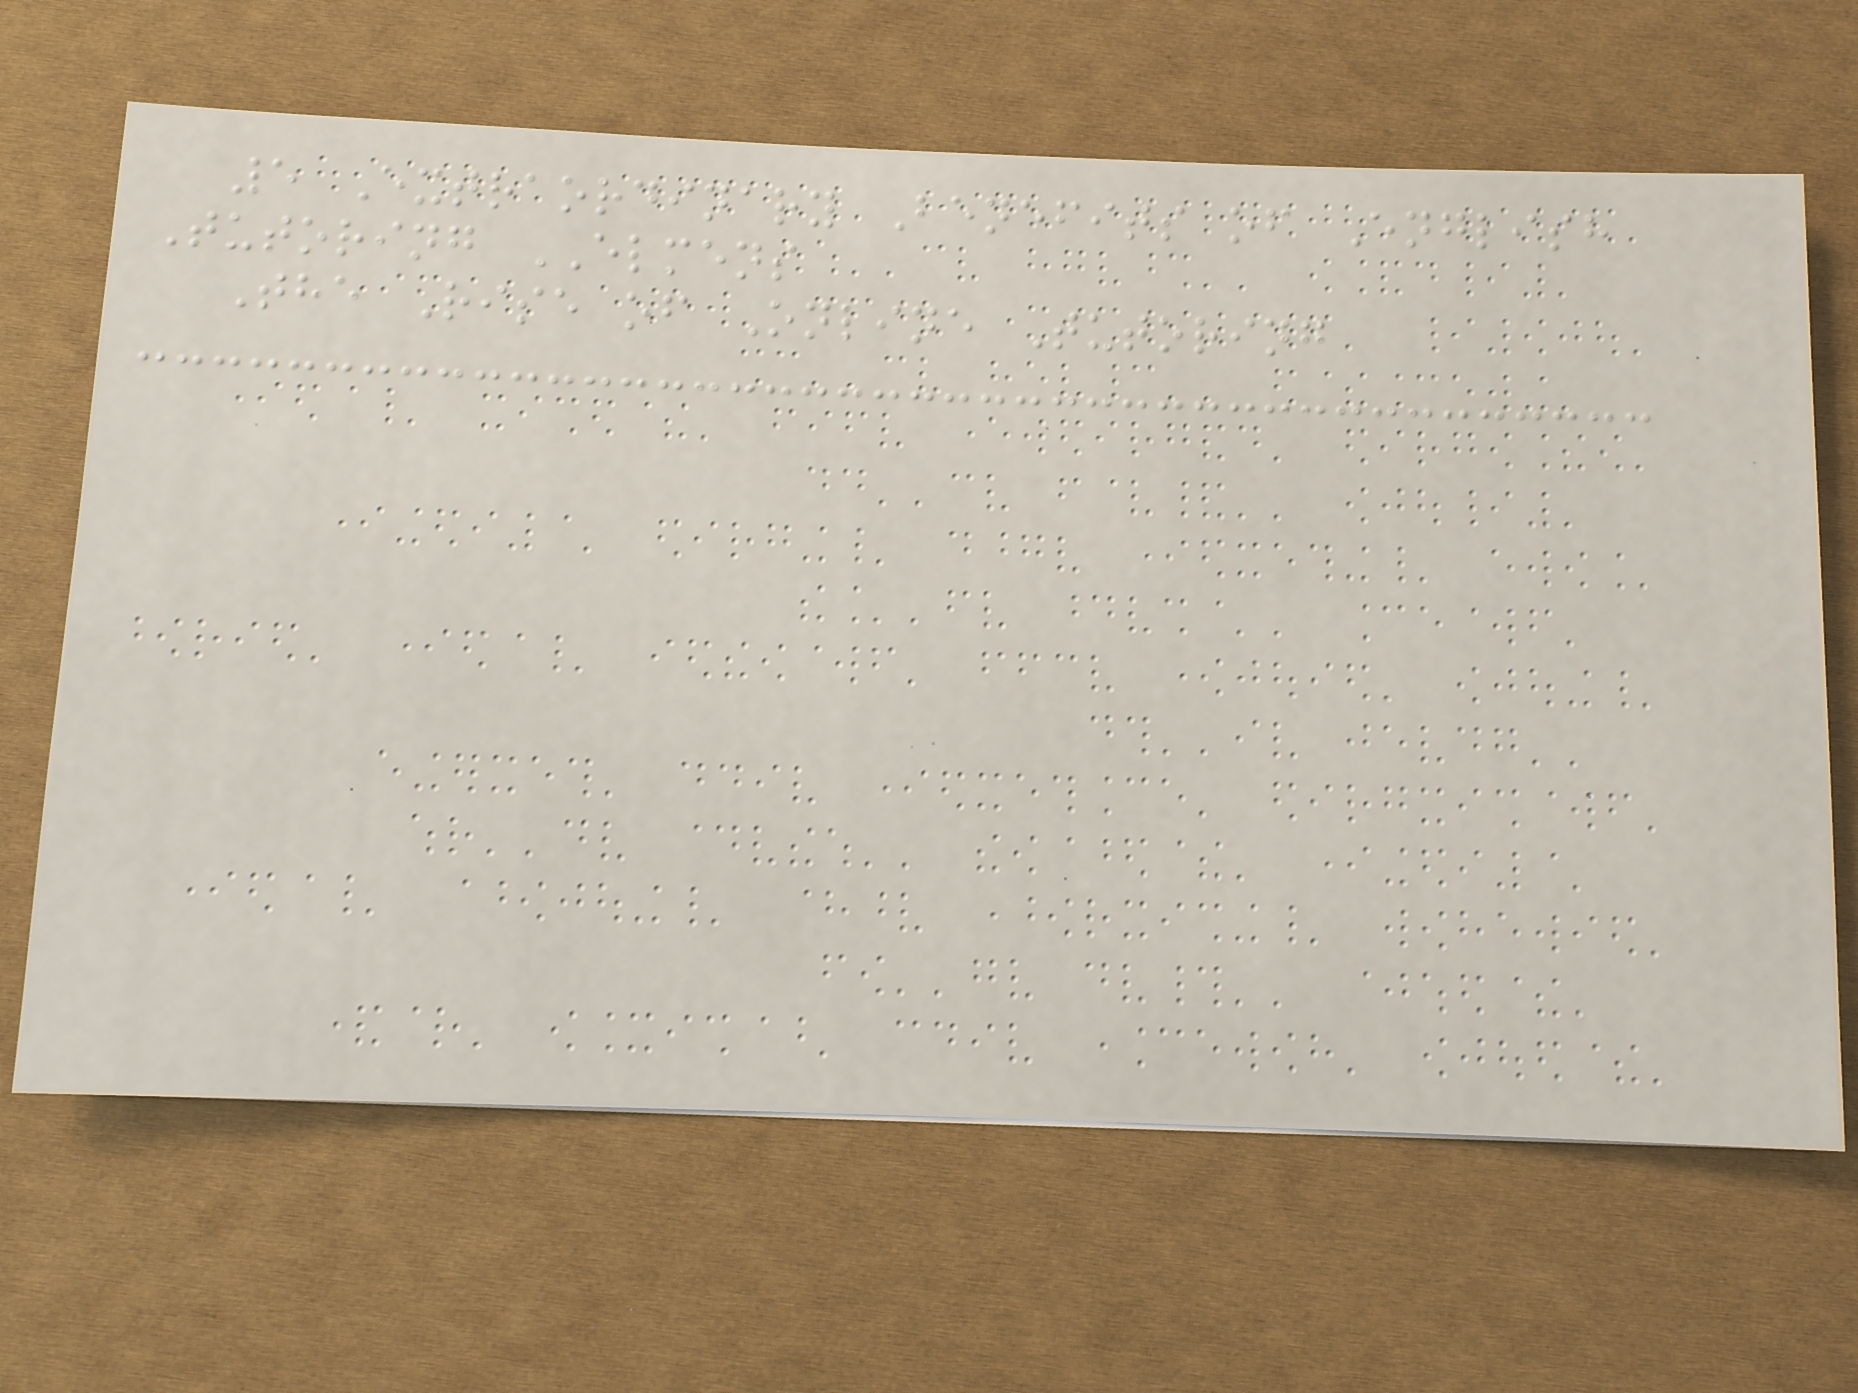5 Extraordinary Benefits of English
Tutoring ELMENS
The Rise of Online Tutoring
